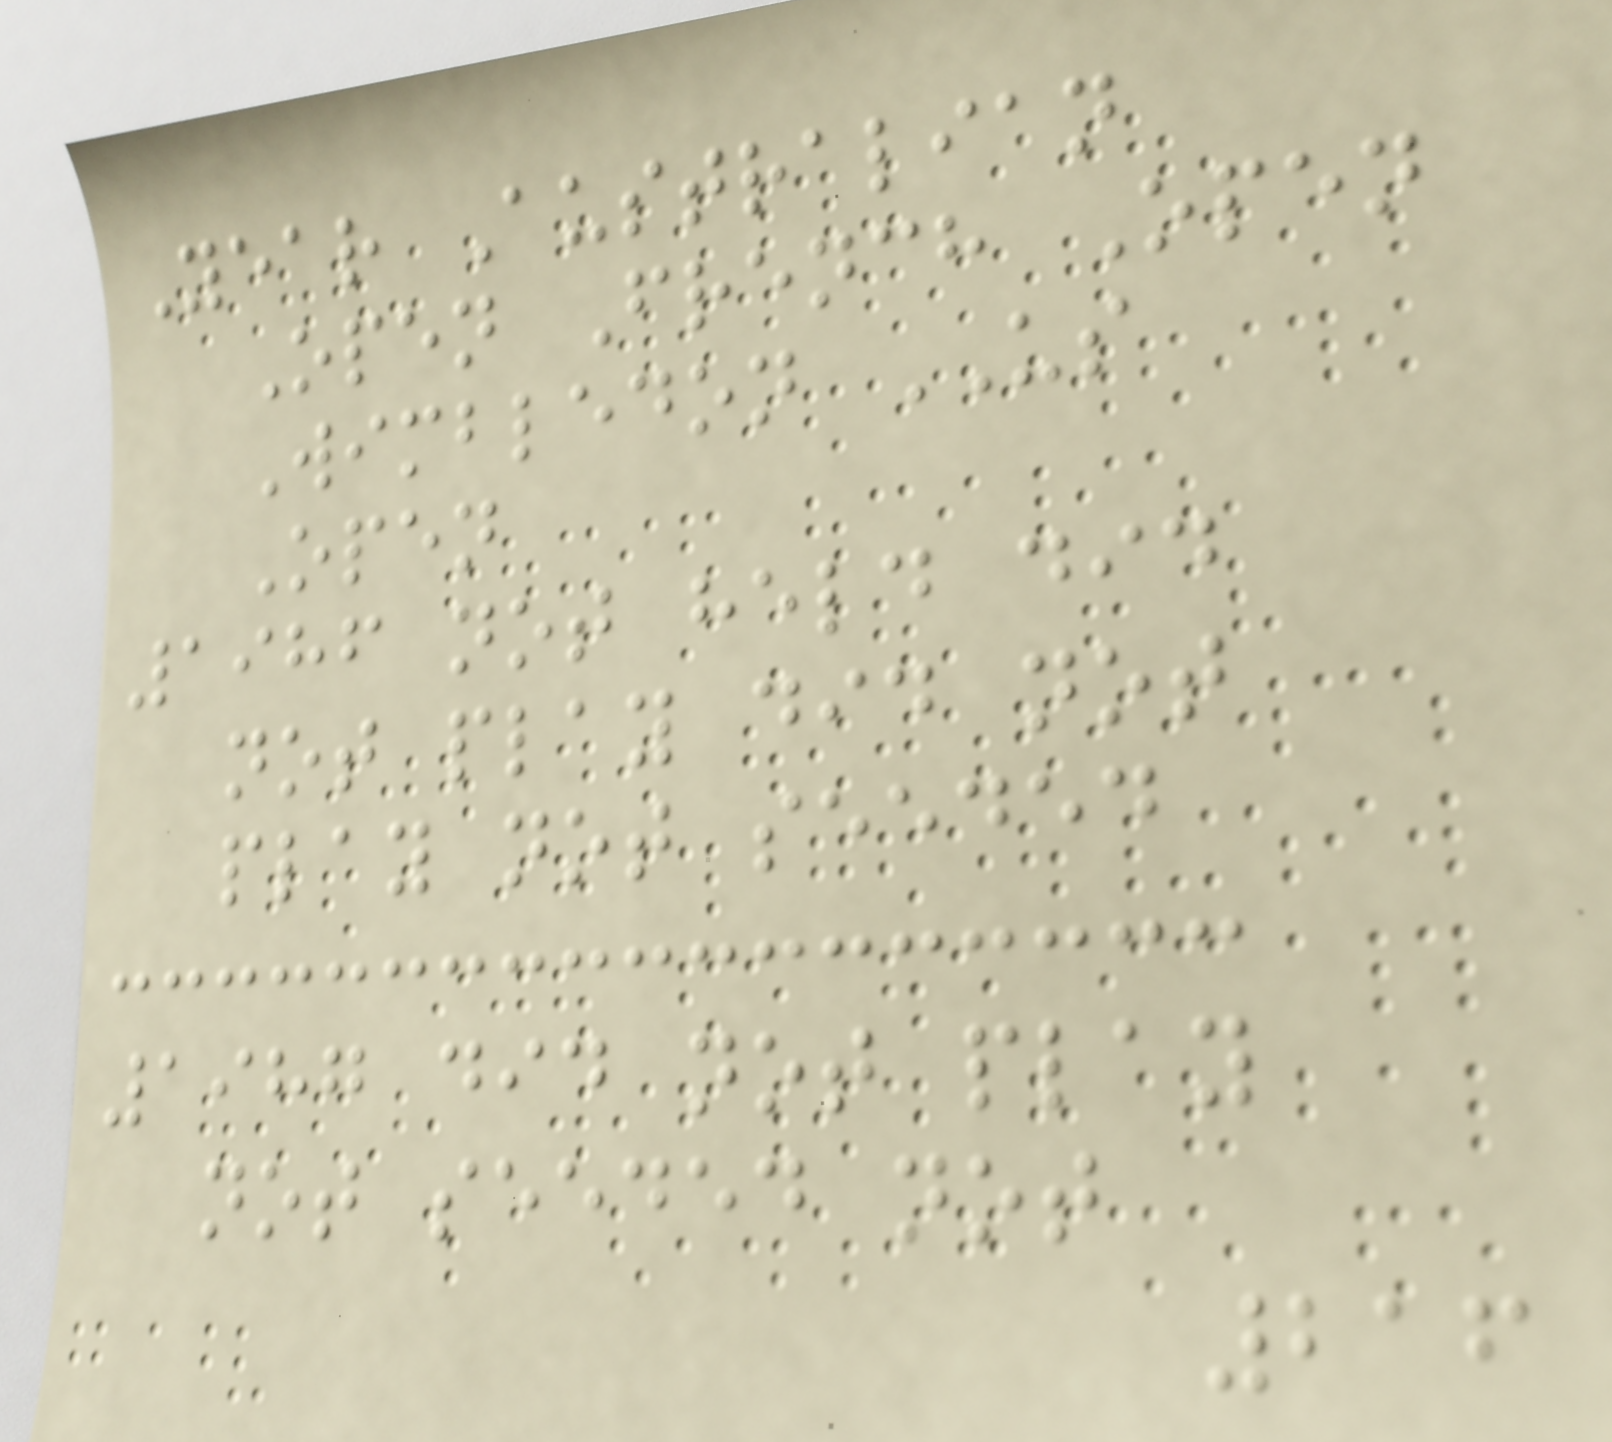Year Australian
Open French Open
Wimbledon US
Open
1986 not held did
not play did not
play not seeded
1987 did not play
not seeded not
216
